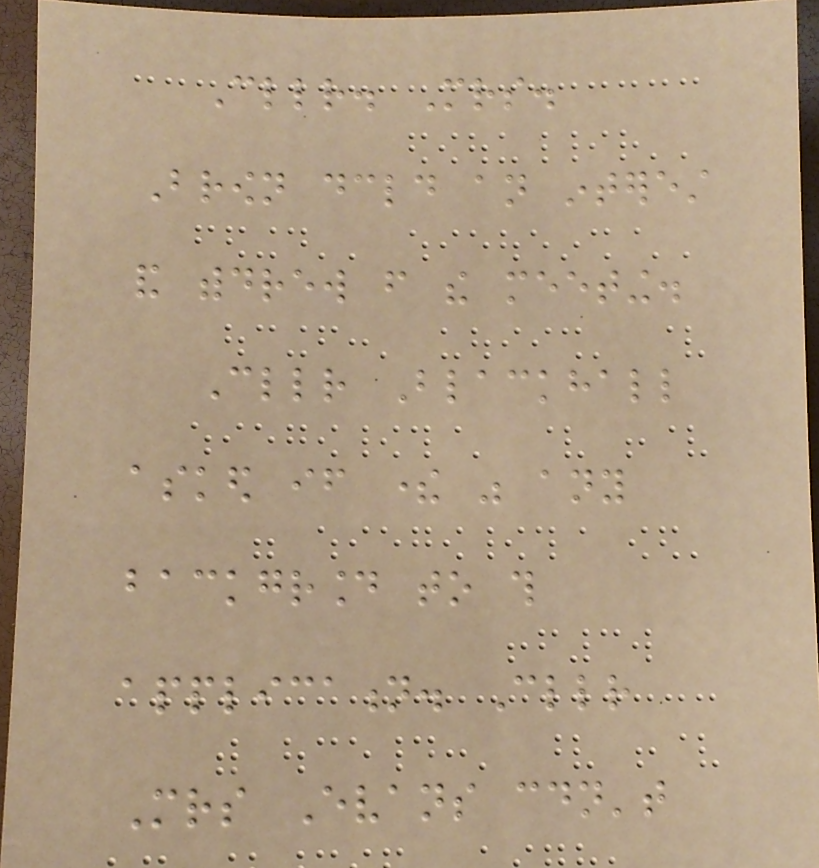Cllr. Mrs.
Brown declared an interest
and withdrew from the meeting.
Cllr Blackhall
asked if there was any
background to this
application. Cllr
Mrs Evans couldn't
